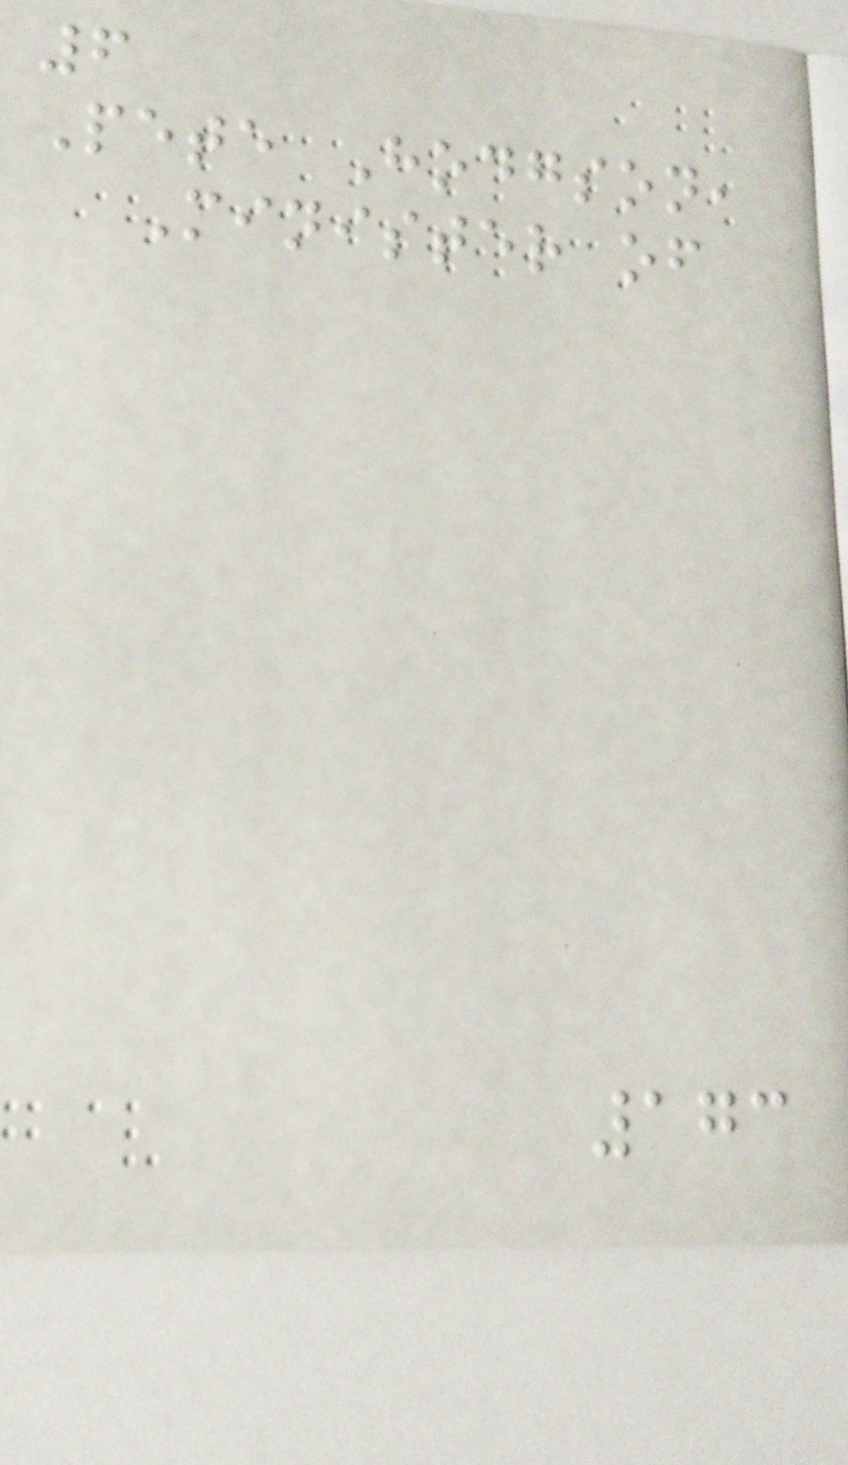6
Pete Hodgson,
Minister of
173
